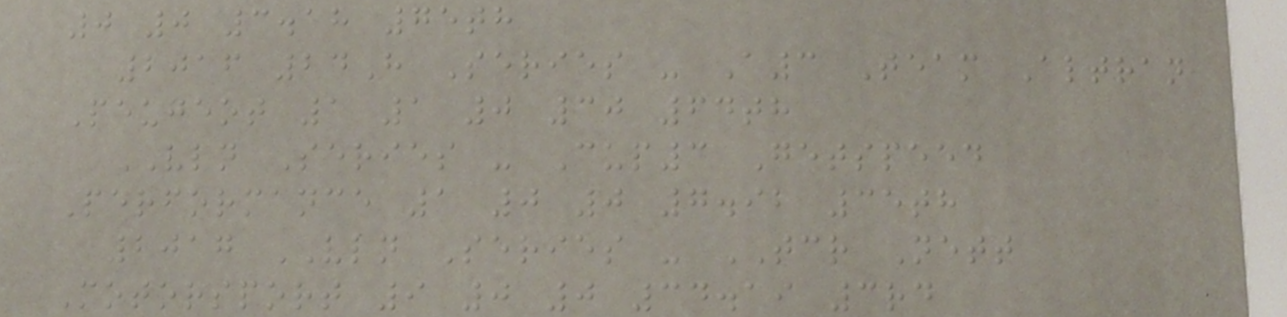0 0 3.18 75th
2016 24H Series - A3 Team Altran
Peugeot 1 1 0 30 64th
VLN Series - Cup3 Getspeed
Performance 1 0 0 7.92 35th
2017 VLN Series - TCR Nett
Motorsport 9 0 0 34.19 3rd
